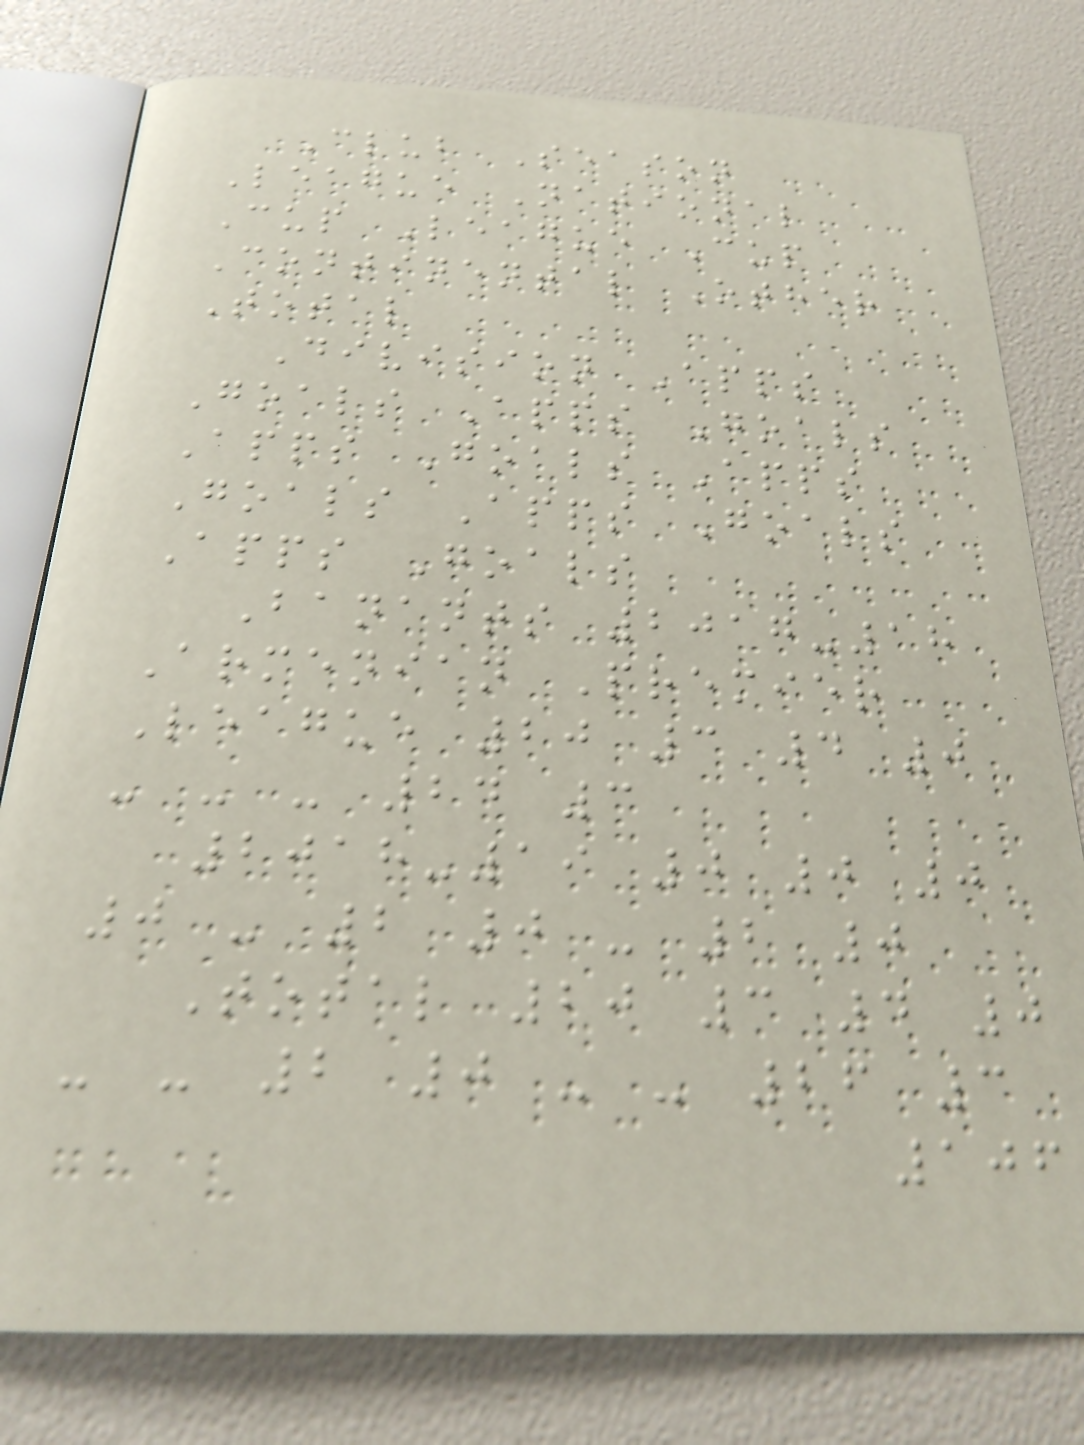Club Season
League National
Cup League Cup
Continental Other
Total
Division Apps
Goals Apps Goals
Apps Goals Apps
Goals Apps Goals
Apps Goals
Banants 2017-18
Armenian Premier
League 20 3 4 0
- - - 24 3
2018-19 0 0 0
0 - 2 0 - 2 0
Total 20 3 4 0
- - 2 0 - - 26 3
106
